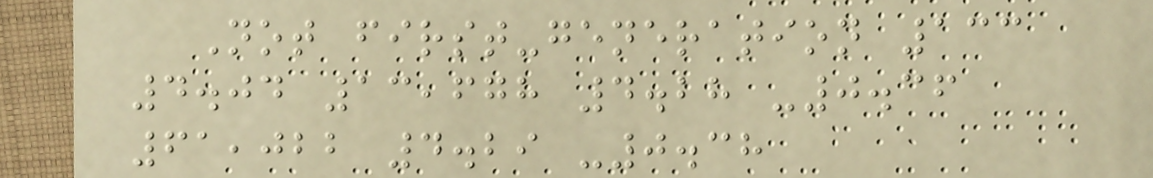Not first-generation 133
4.04 13,678 4.28 -0.36
61,022 4.29 -0.38
